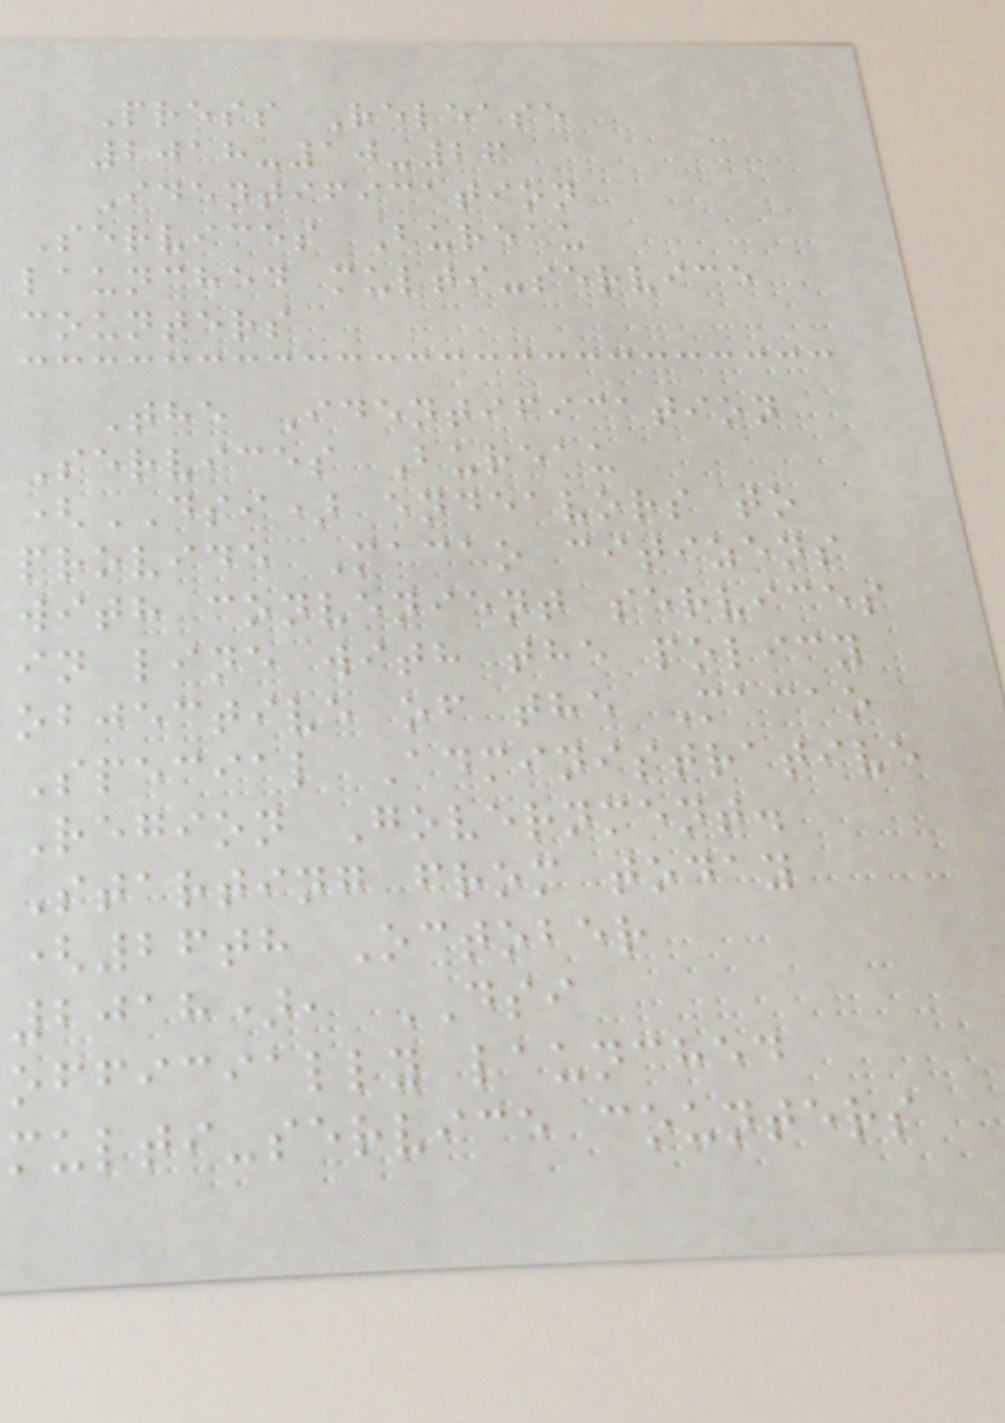Press Release
2018-10-26
Identification
Services Bureau
launched multi-service
counters
The Identification
Services Bureau
(DSI) endeavors to
provide Macao citizens
with convenient services
in line with the policy
objective of the Macao
Special Administrative
Region Government.
Starting from today
(26th October
2018), DSI
officially launched
multi-service counters
